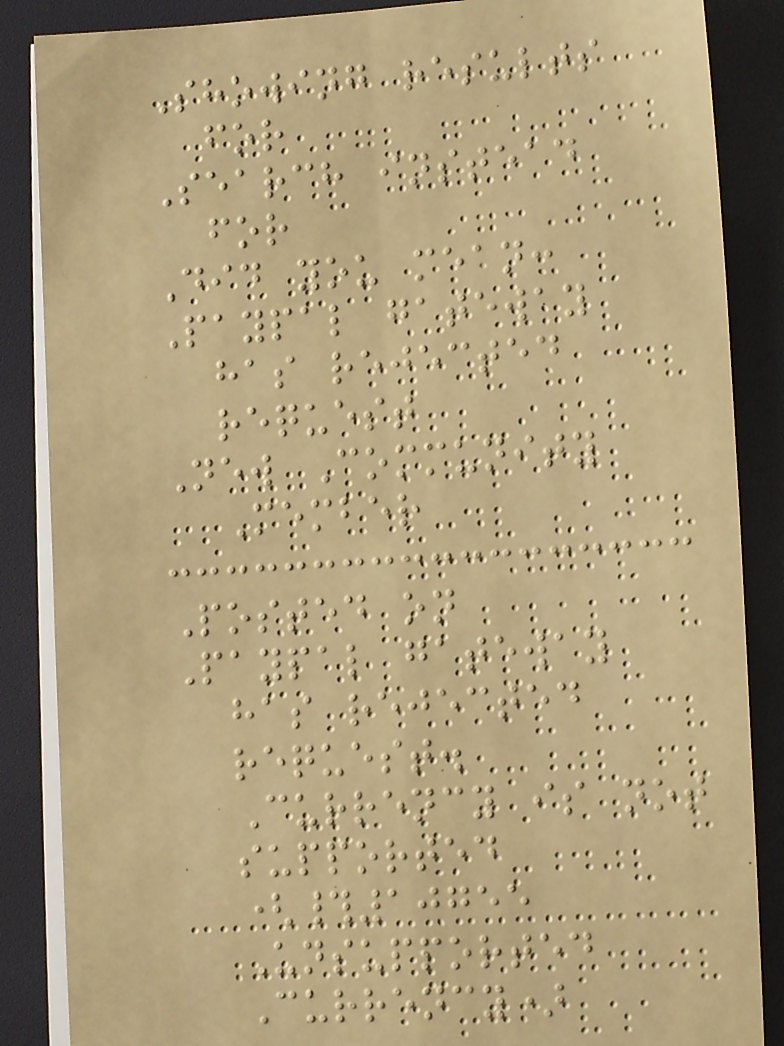Showing results
for
Search instead
for
Did you mean:
Paypal gateway
has rejected
request
New Community
Member
Posted on
Paypal gateway
has rejected
request.
Currency is not
supported
(#10755
Unsupported
Currency)
